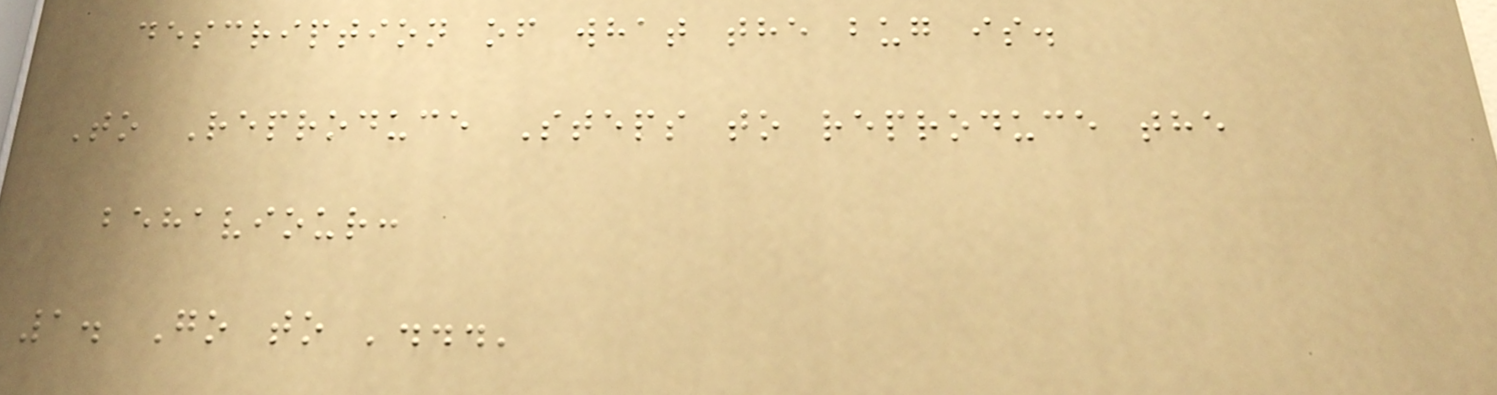description of what the bug is.
To Reproduce Steps to reproduce the
behaviour:
1. Go to '...'
